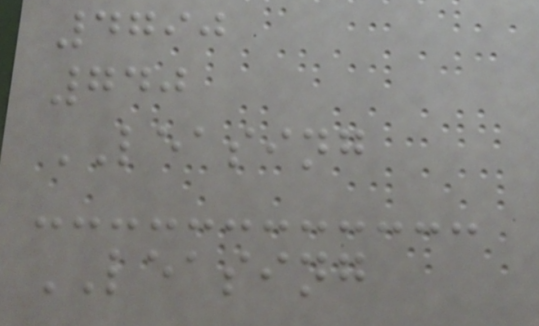4790
740
LEASING
LEASING
